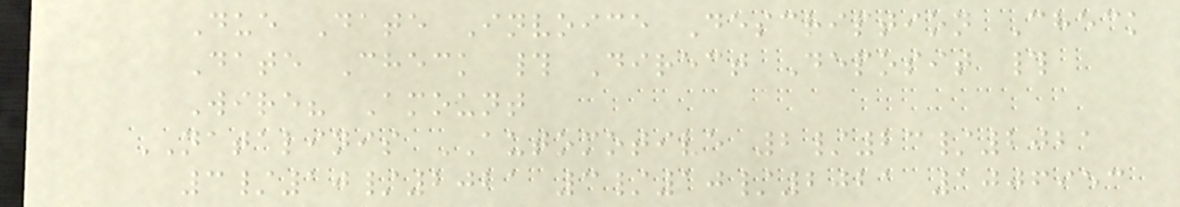Due Date Invoice Description Check
Date Check # Direct Deposit #
Wire? Amount
NATALINIS AUTOMOTIVE 2/23/2021
3/10/2021 3/10/2021 1006953
